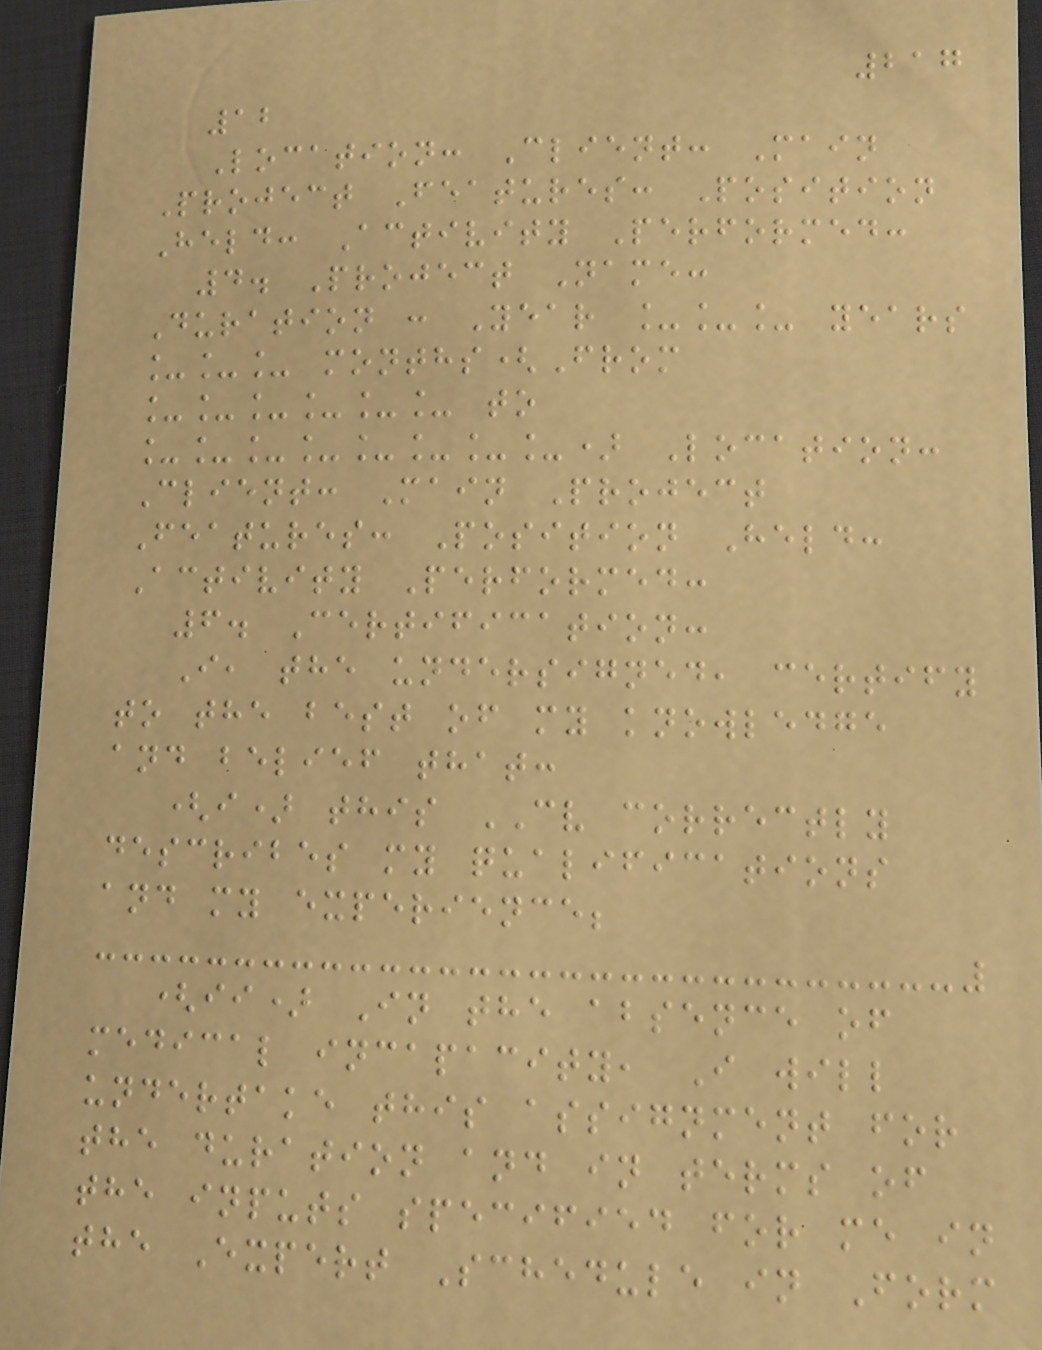217
12
Location: Client: Main
Project Features: Position
Held: Activity Performed:
4. Project Name:
Duration : Year ___ years
___ months(From
______ to
________) Location:
Client: Main Project
Features: Position Held:
Activity Performed:
6. Certification:
I, the undersigned, certify
to the best of my knowledge
and belief that:
(i) this CV correctly
describes my qualifications
and my experience;
(ii) In the absence of
medical incapacity, I will
undertake this assignment for
the duration and in terms of
the inputs specified for me in
the Expert Schedule in Form
